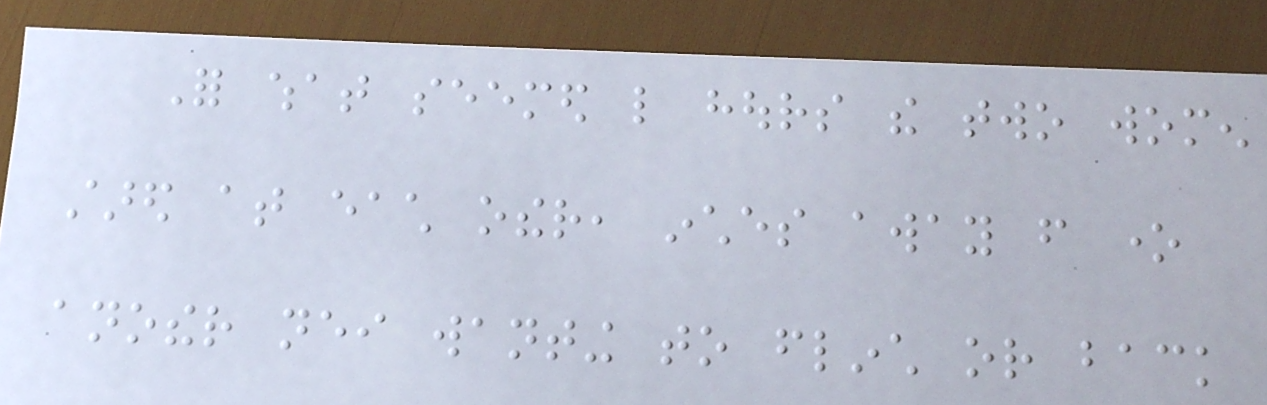For what seemed like hours the two women
stared at each other, inches away from one
another neither wanting to flinch or back
